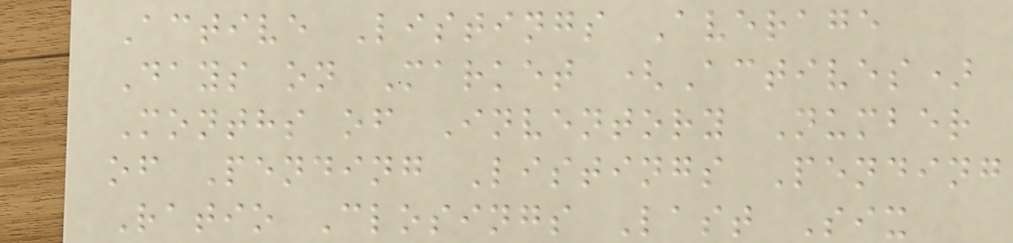Active Listings Average
Days on Market (Actives)
Months of Inventory Number
of Pending Listings Pending
Ratio Closings Last Six
